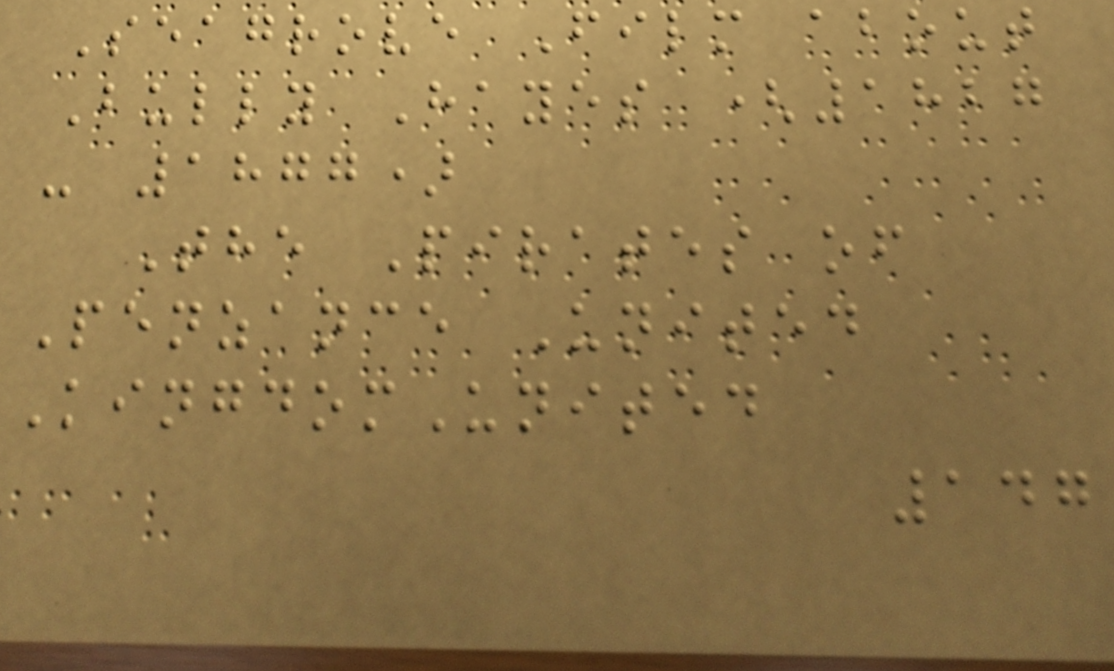Seagrove Film about
Bully Hayes (1827
- 1877)
The Pirates of
Penzance United
KingdomUnited
147
